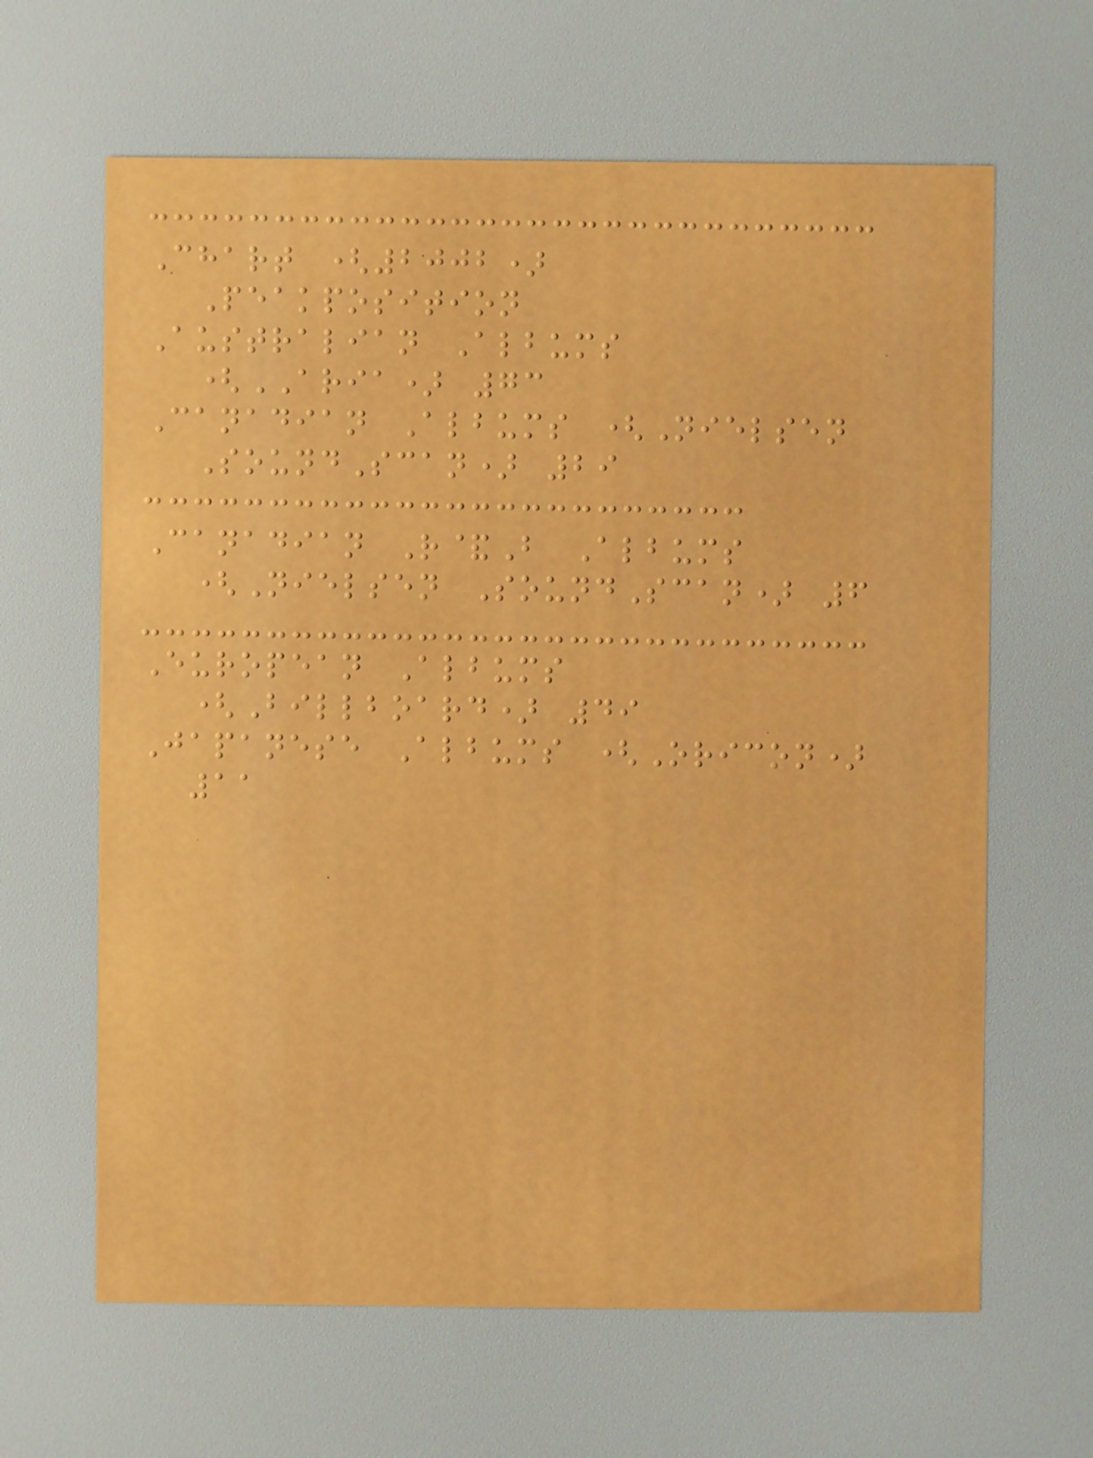Chart (2002)
Peakposition
Australian Albums
(ARIA) 73
Canadian Albums (Nielsen
SoundScan) 29
Canadian R&B Albums
(Nielsen SoundScan) 6
European Albums
(Billboard) 49
Japanese Albums (Oricon)
11
